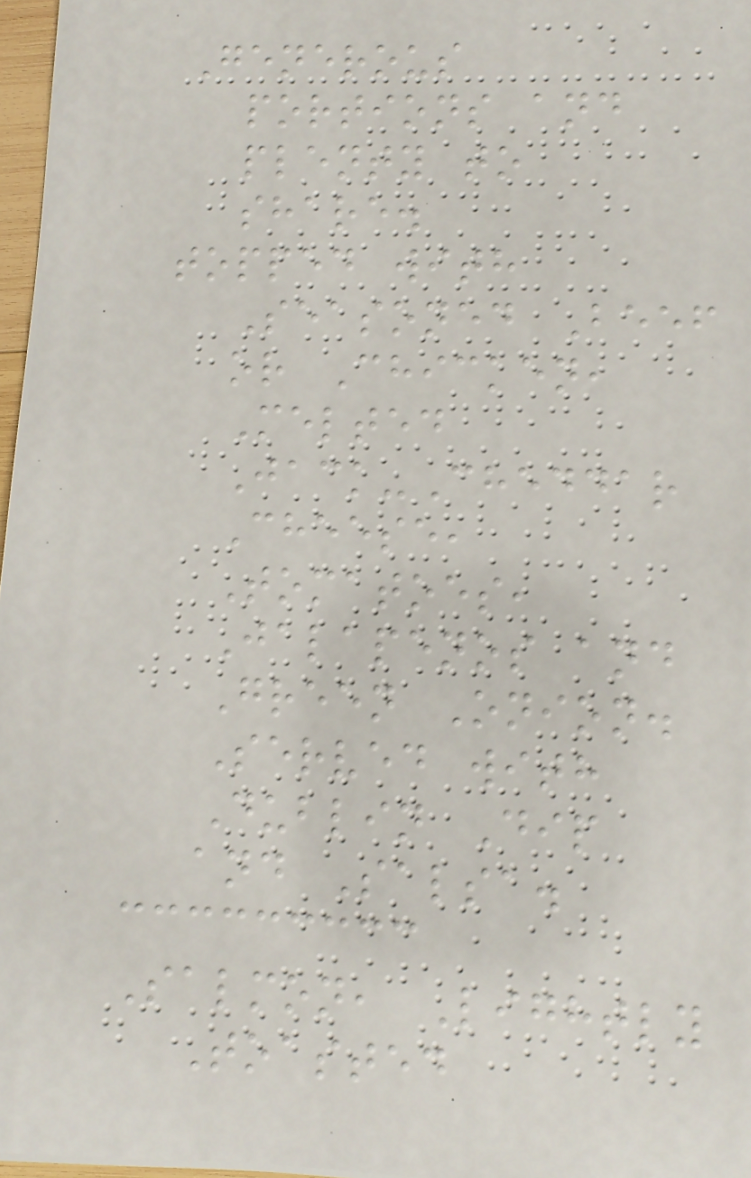Generous
portions and
plenty to
share.
topped with
Seasoned Beef
or Chicken,
Melted
Jack-Cheddar
Cheese,
Tomatoes,
Jalapenos and
Green Onion.
Served with
Dublin Dip
and Salsa.
Salmon, Lightly
Toasted
